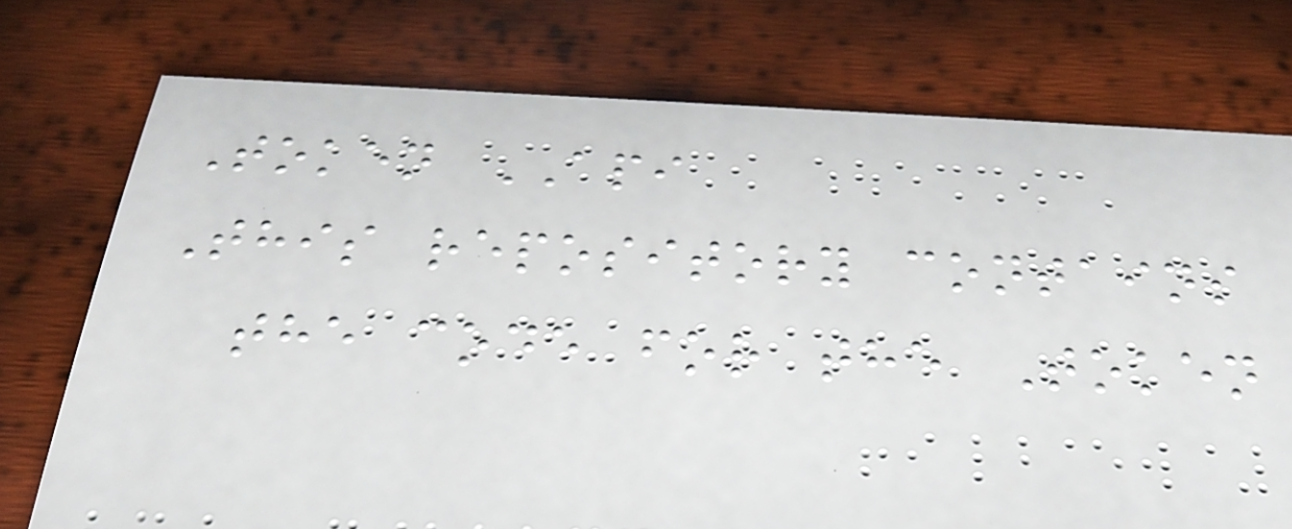Token API
This repository contains
the code for the Token
